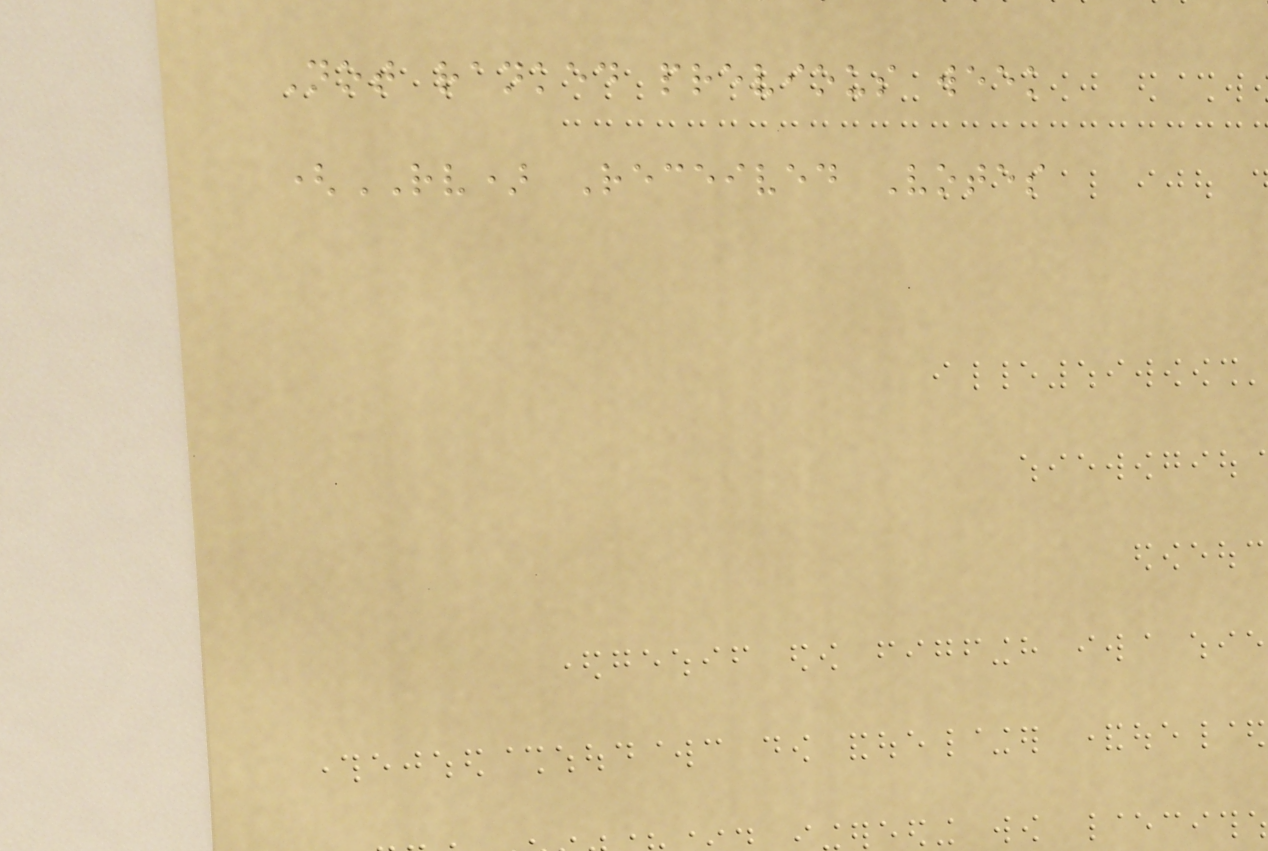Not ranked previous week
(RV) Received Votes
